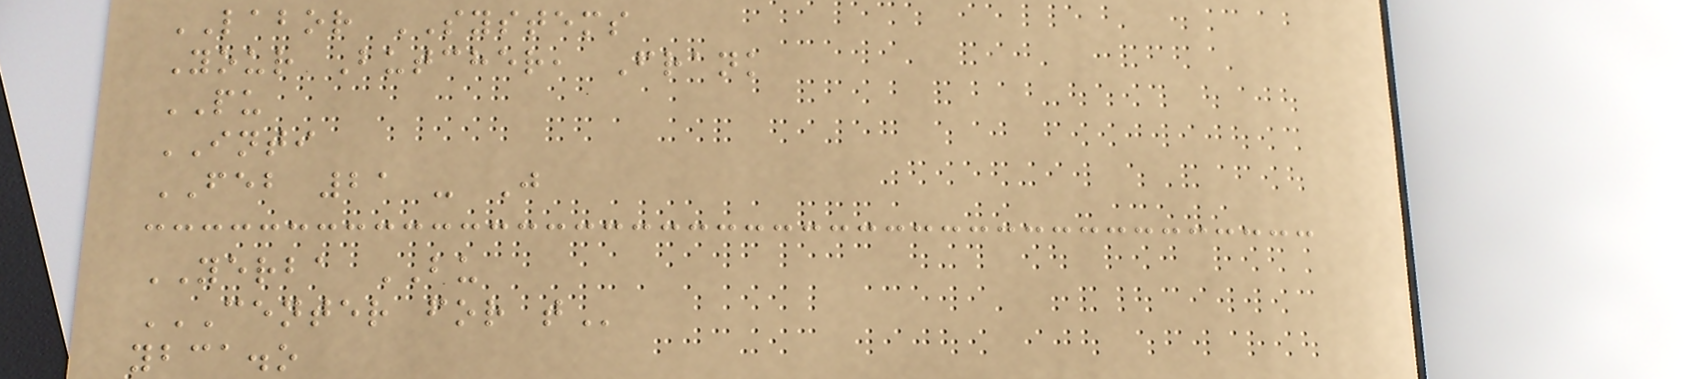LABOR SYSTEMS
Your Butcher, Frank
PU
INTI
FEB 21 - J
YERBA BU
CENTER FOR T
ybca.o
